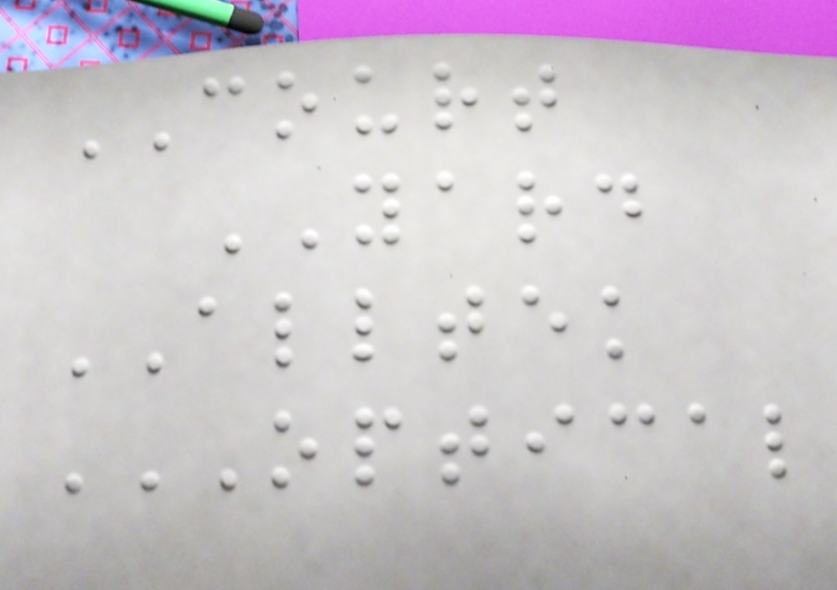COURT
YARD
ALLTEK
OPTICAL
